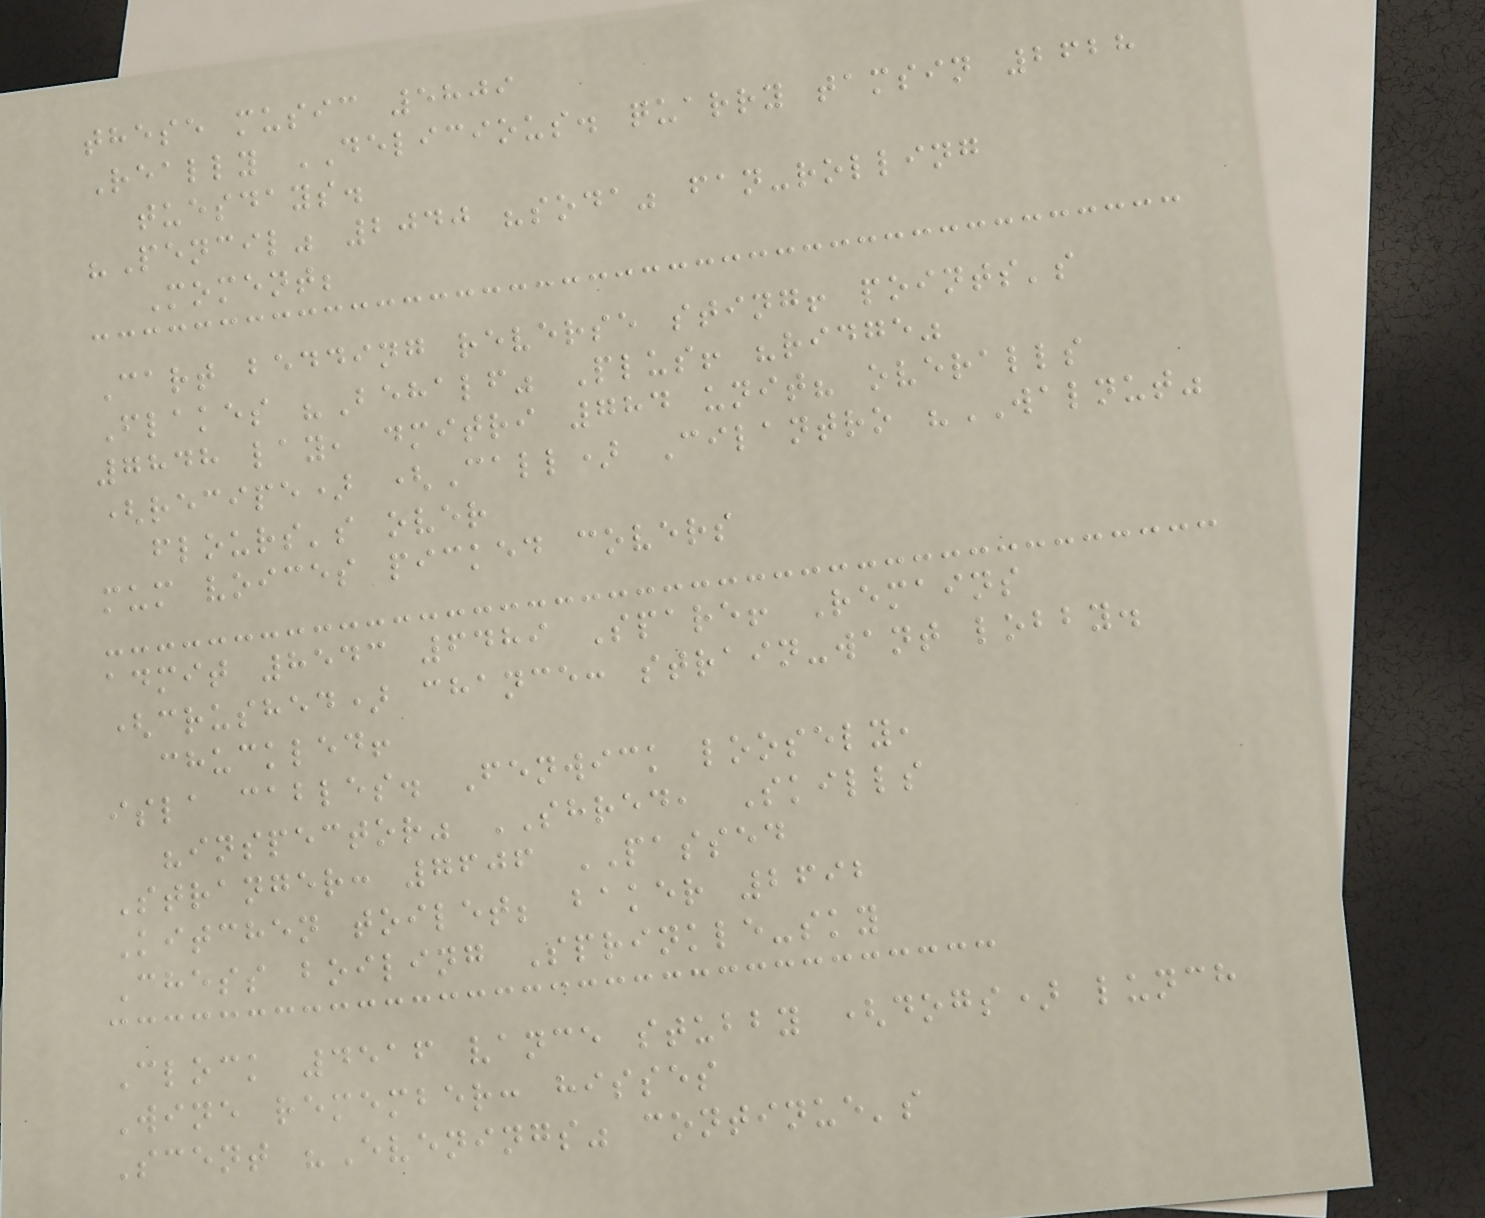these music 5809
Really DELICIOUS. quarry tamsin 2628
tuesdays.
"Pencil" 2040 "soda" fan-rolling
Moment;
Cart bedding reverse sting! points's
Flakes "Behalf" Plus! "ridge"
7848 lay, dmitri 784 unit? overalls
(recipe) (Call) Cilantro "WALNUT"
flours's over
mum voices picked covers
admit 8543 6489 Spare! Remains
(crushed) chance: strain-want lobby.
chuckled!
isla cables. Fenwick loosely,
"inspector" SHRED, Skills
Stranger: 7606 PASSED
Kitchen toilet; baker 2692
Chess boiling Sprinkle-sky
Clock 4516 vance stubby (dogs) lunch
Wine remember: hisses
Scent "Evenings" continue's
